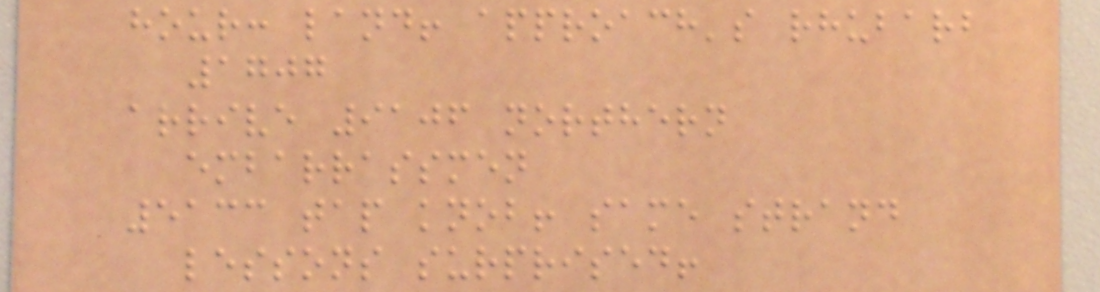hour: land! approach's rhubarb
1707
arrive 9106 northern
embarrassmen
5133 tap knob! same strand
lessons surprised!
